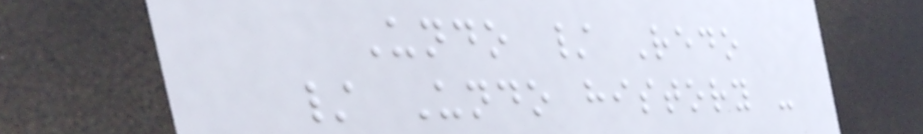Undo / Redo
/ Undo history -
